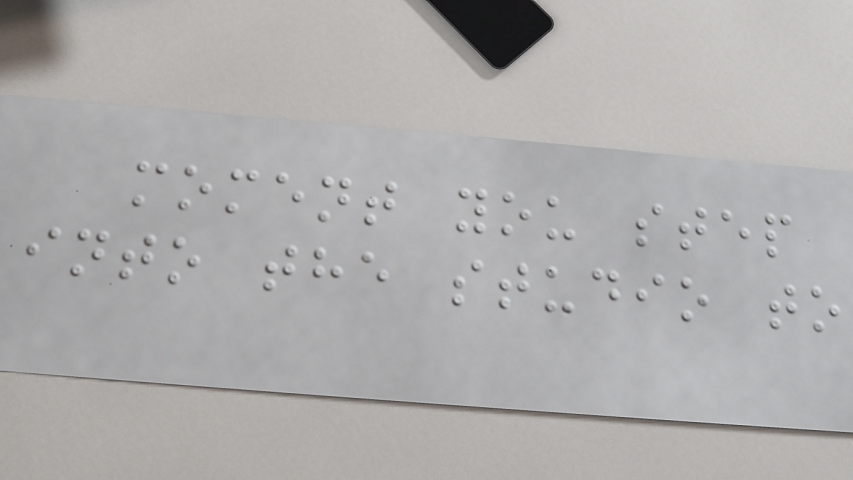moment you step
into the studio to
